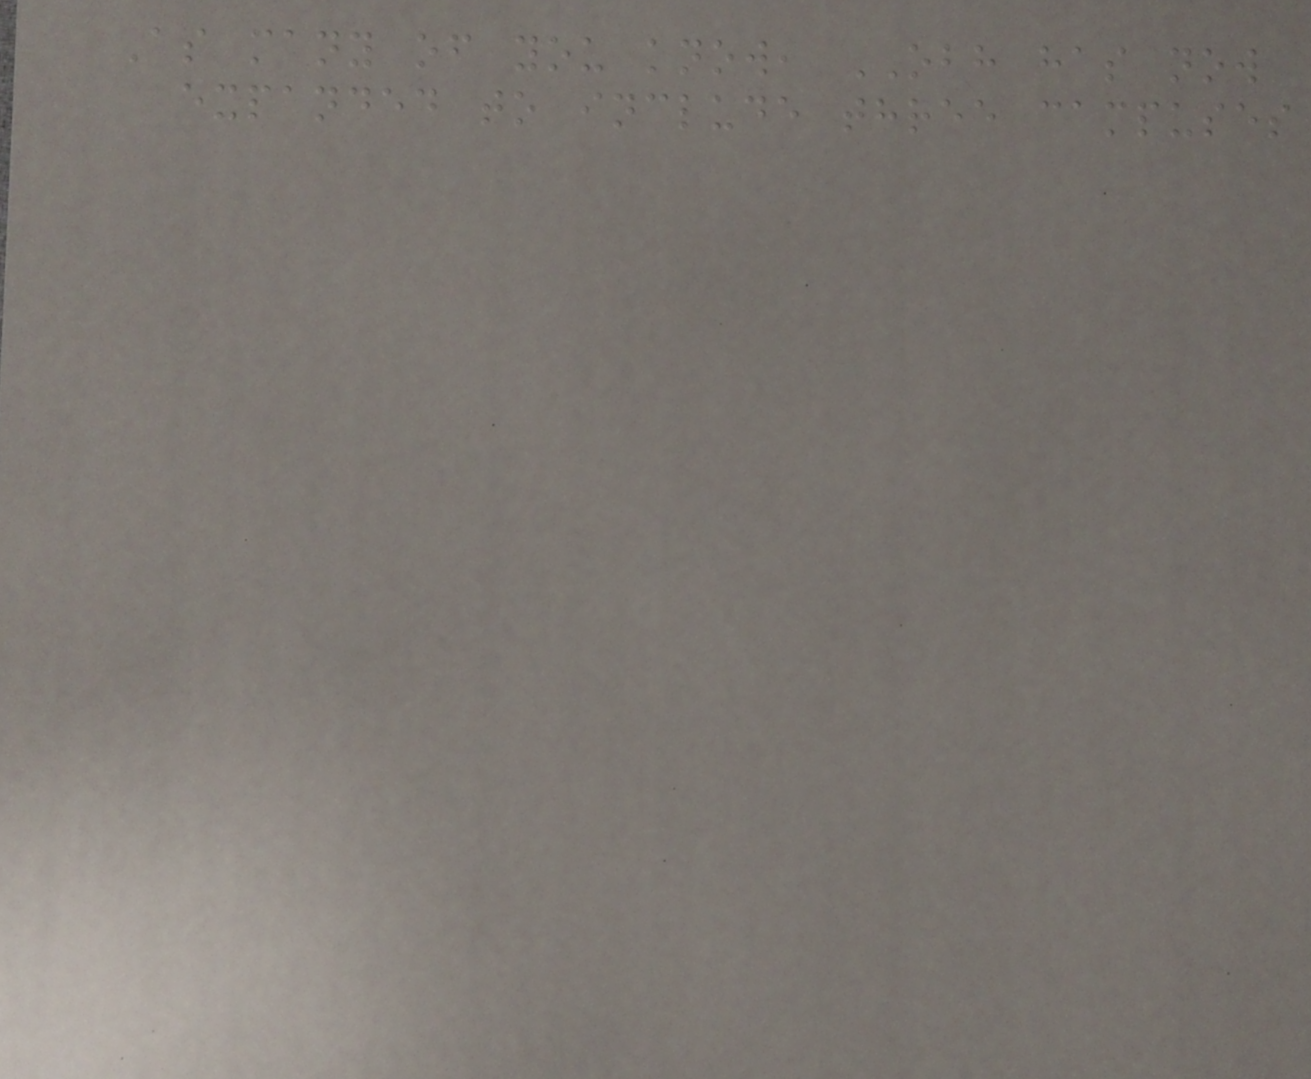As many of you know, OBH has now
expanded to include three campuses
